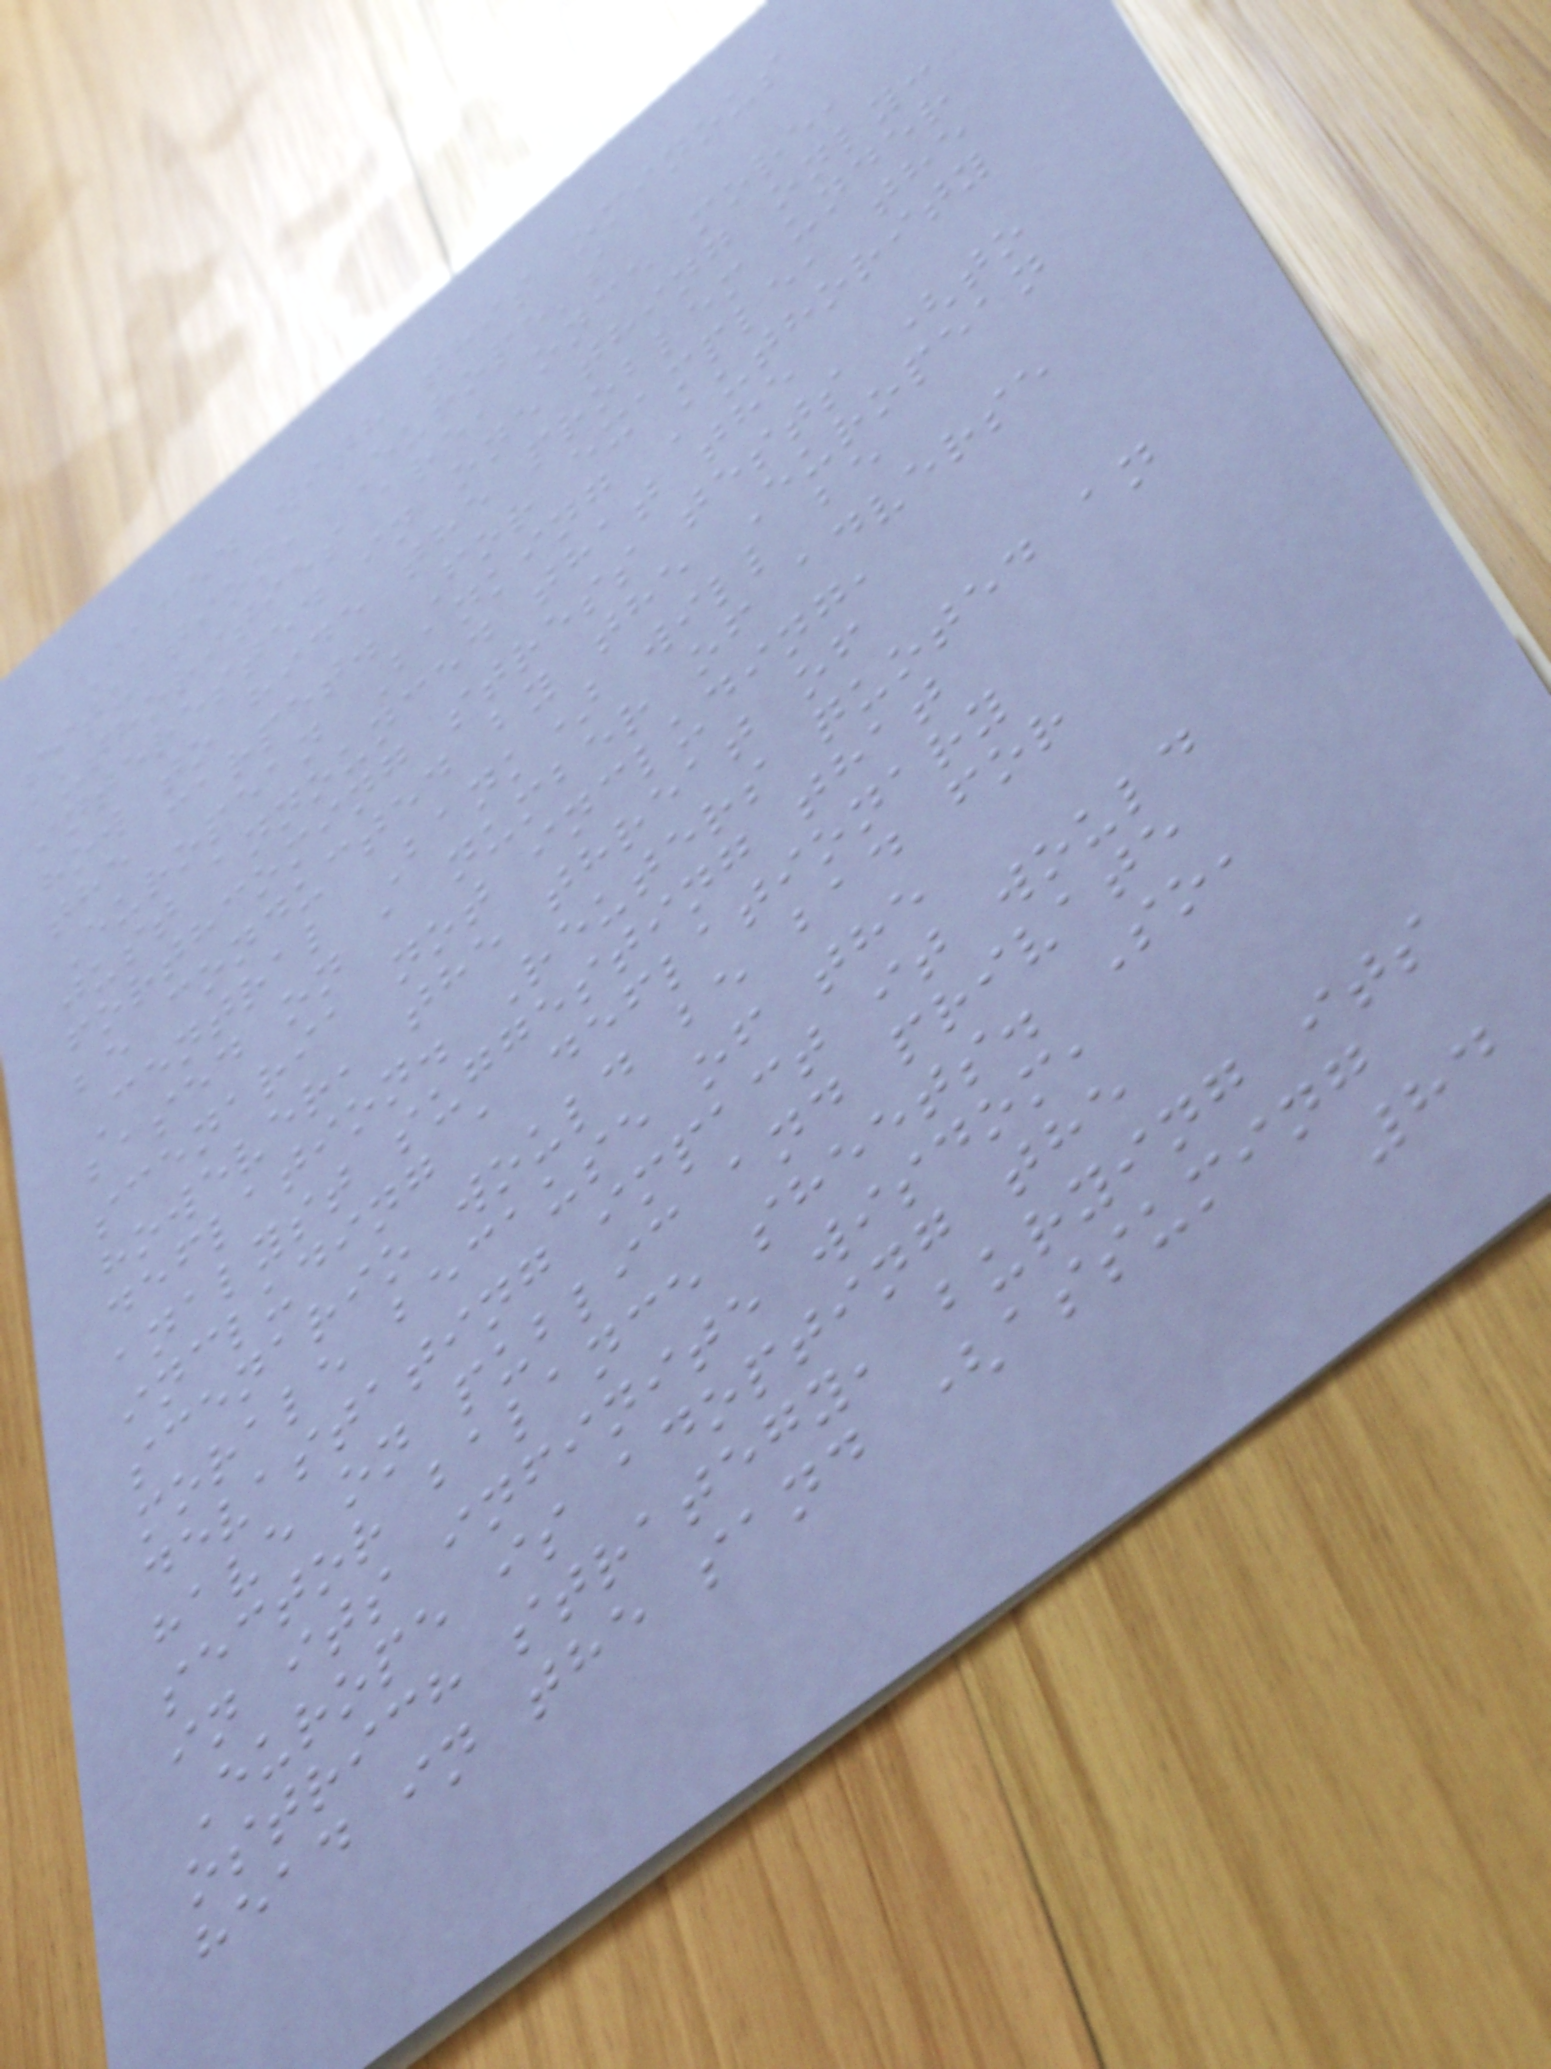Faced with this ominous
situation, Europe's
authorities are, once more,
interested in one thing only:
how to hide the problem under
the carpet. For example, the
European Banking Authority
just announced that the
forthcoming stress tests (to
be conducted by the European
Central Bank) will be
based on a number of adverse
scenaria not including,
however, the threat of
deflation. Reuters quoted an
analyst suggesting that
including a deflationary
scenario would be bad for
morale because of the
devastating impact it would
have on public and private
sector balance sheets. So,
in its infinite wisdom,
Europe is adopting the
ostrich strategy, burying its
head in the sand (assuming
84
